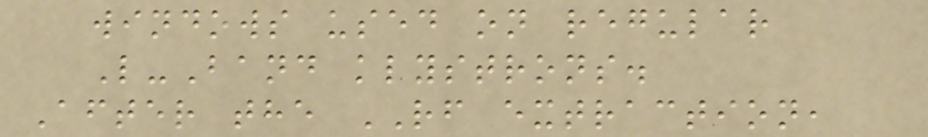windows used on regular
L-Band klystrons.
After the RF extraction,
